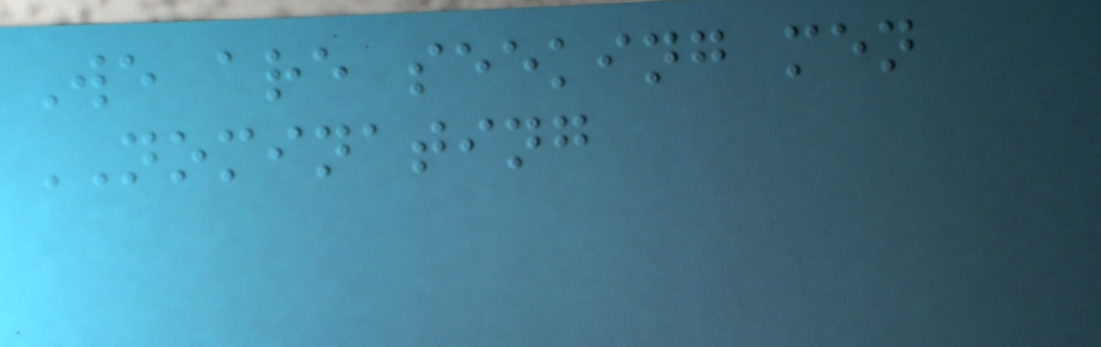We are seeking men
NOMINATING
